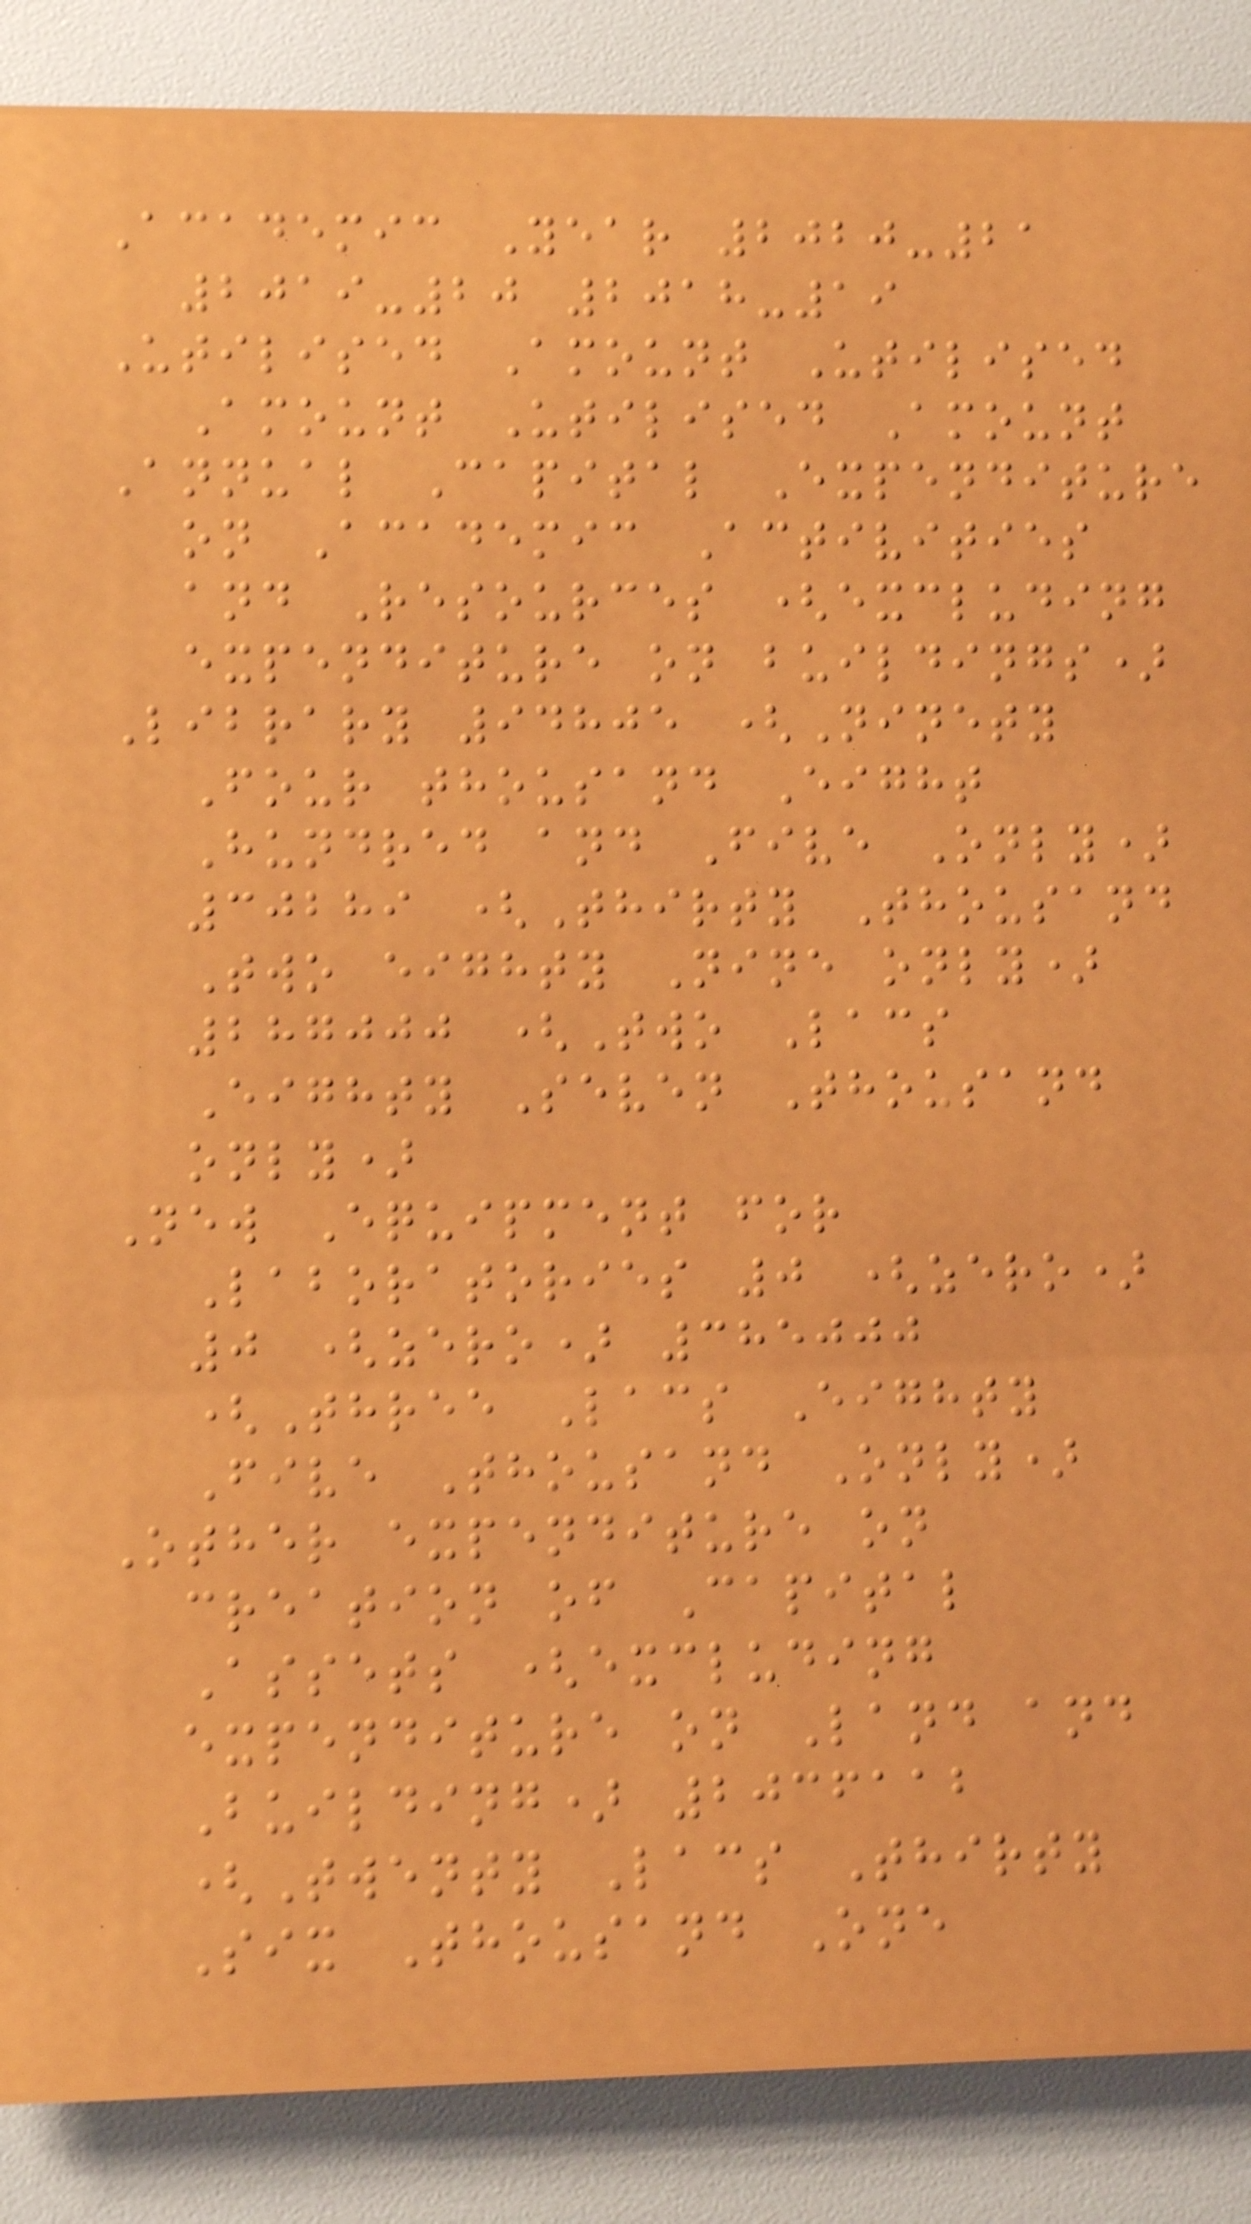Academic Year 2020-21
2019-20 2018-19
Utilised Amount Utilised
Amount Utilised Amount
Annual Capital Expenditure
on Academic Activities
and Resources (excluding
expenditure on buildings)
Library 94805 (Ninety
Four thousand Eight
Hundred and Five Only)
30289 (Thirty Thousand
Two eighty Nine only)
287000 (Two Lacs
Eighty Seven Thousand
only)
New Equipment for
Laboratories 0 (zero)
0 (zero) 385000
(Three Lacs Eighty
Five Thousand Only)
Other expenditure on
creation of Capital
Assets (excluding
expenditure on Land and
Building) 2036112
(Twenty Lacs Thirty
Six Thousand One
